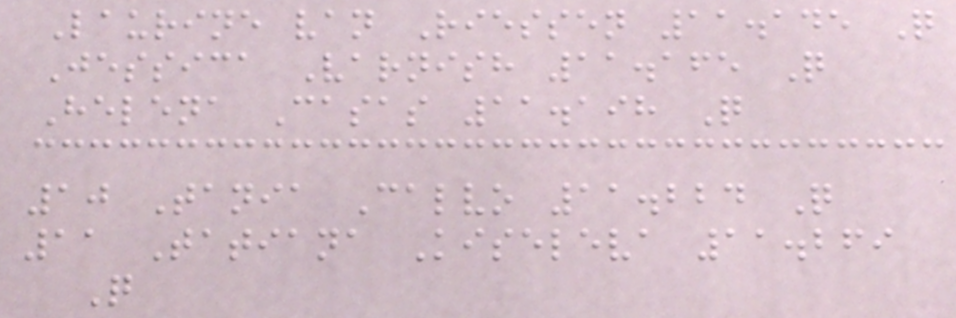Laurine van Riessen 11.145 Q
Jessica Varnish 11.165 Q
Helena Casas 11.198 Q
10 Tania Calvo 11.224 Q
11 Tatiana Kiseleva 11.269
Q
